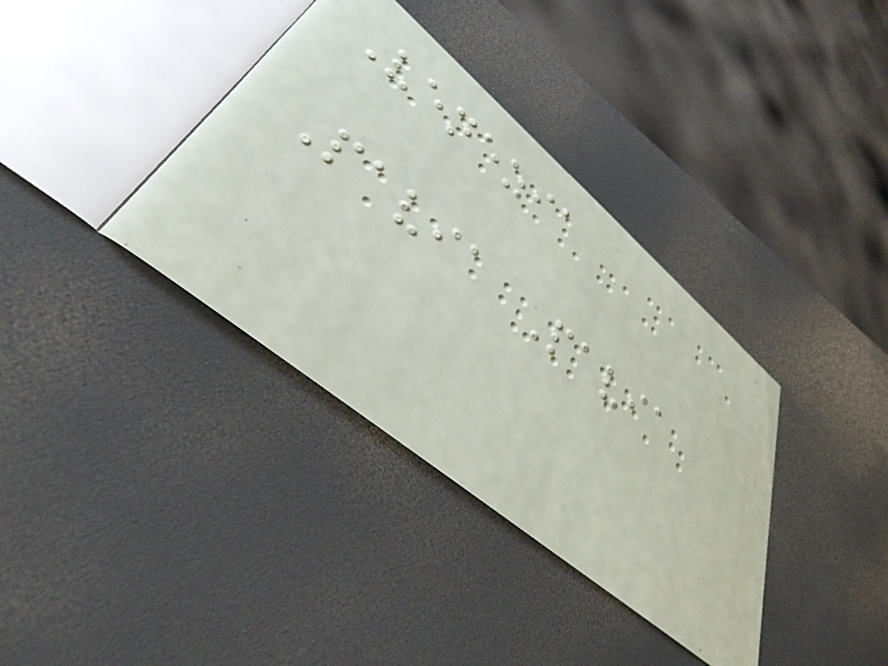Venezia
Pavia Pavia
